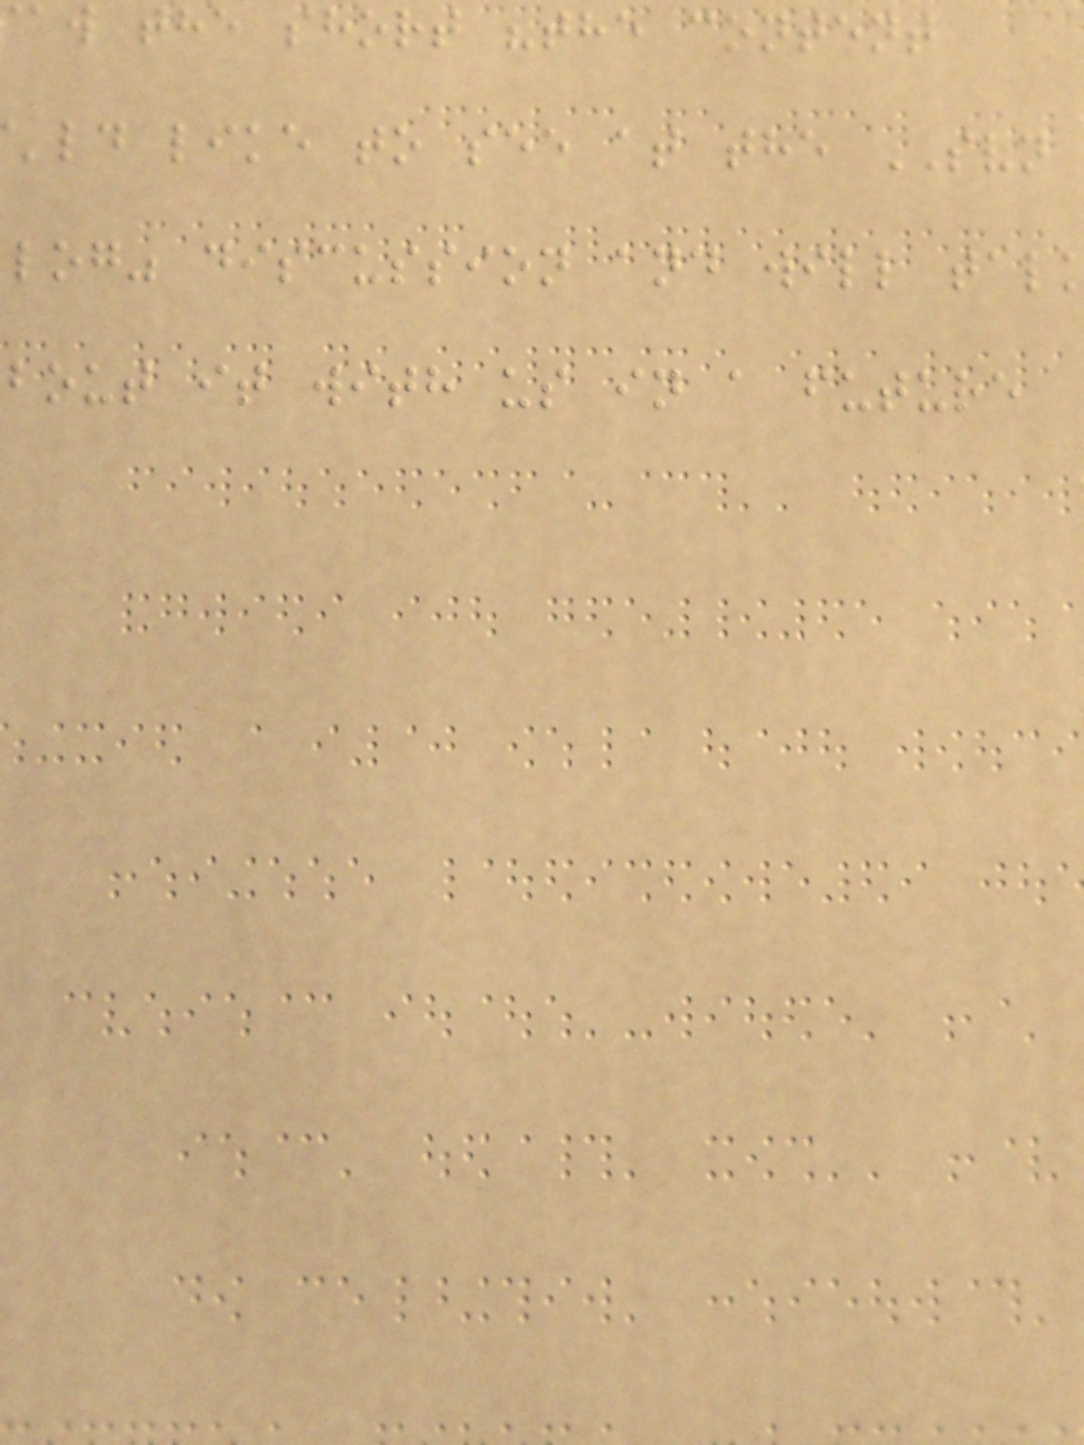aw the short "the content
'ld like to see at the SVN
log" discussion and will tal
bout it with us in a future
